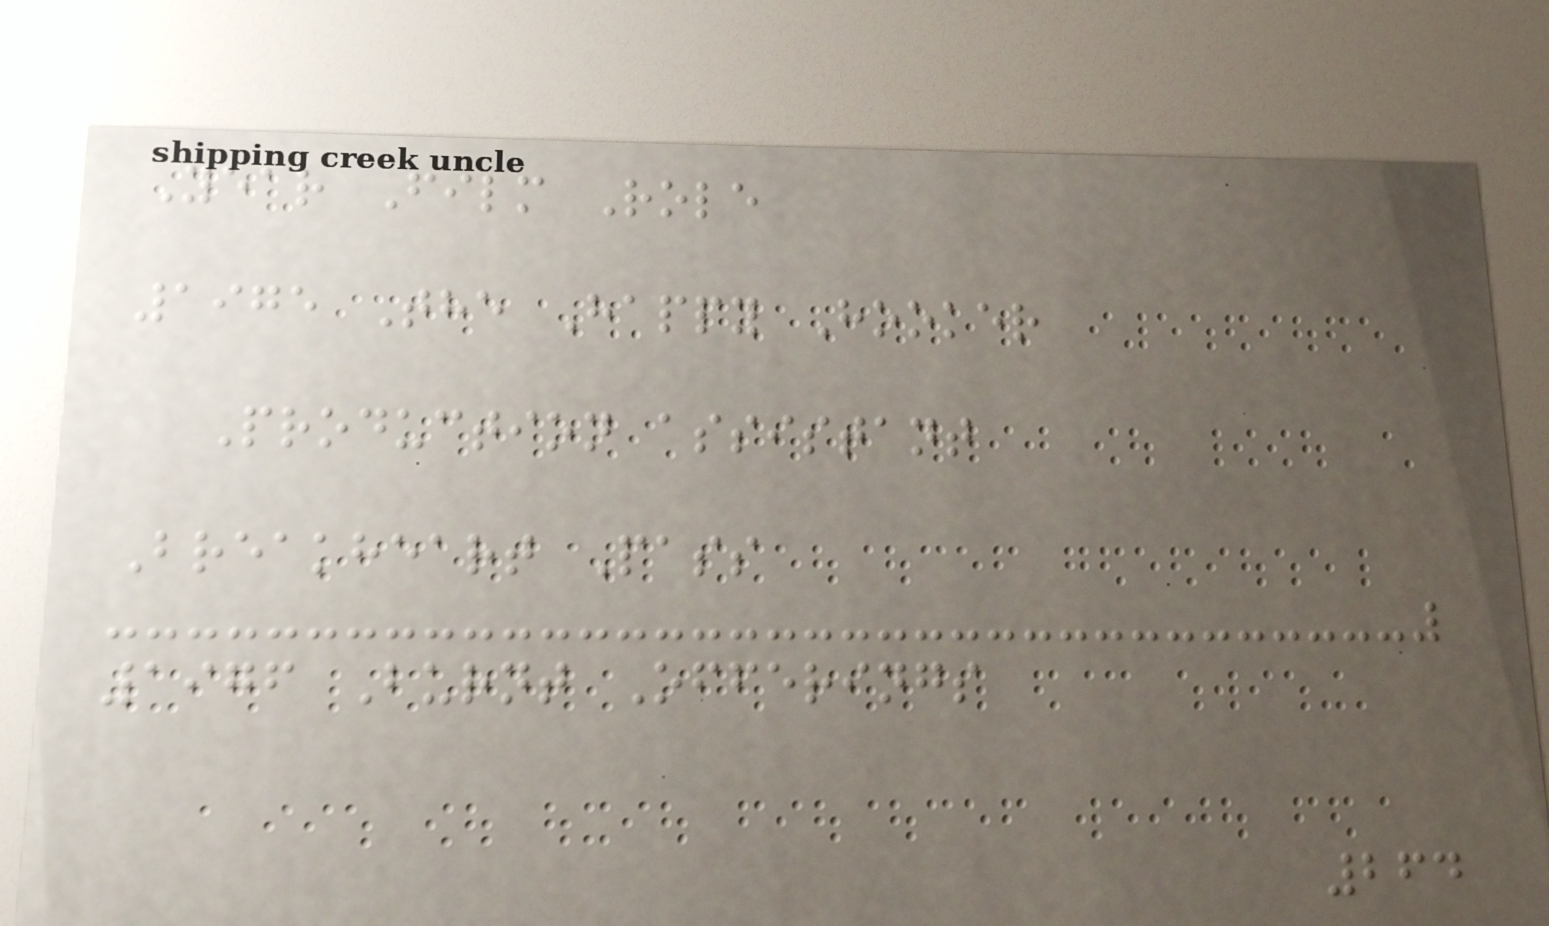Year Film Role
1975 The Happy Hooker
Production assistant
Breakheart Pass
1976 Burnt Offerings
264
